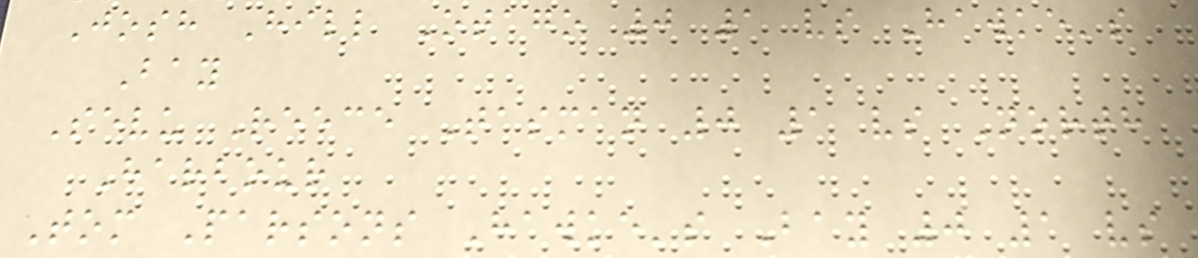Josh Hill Otago 0 1 vs Hawke's
Bay
Sevu Reece Tasman 0 1 vs North
Harbour
Tom Parsons Hawke's Bay 0 1 vs
